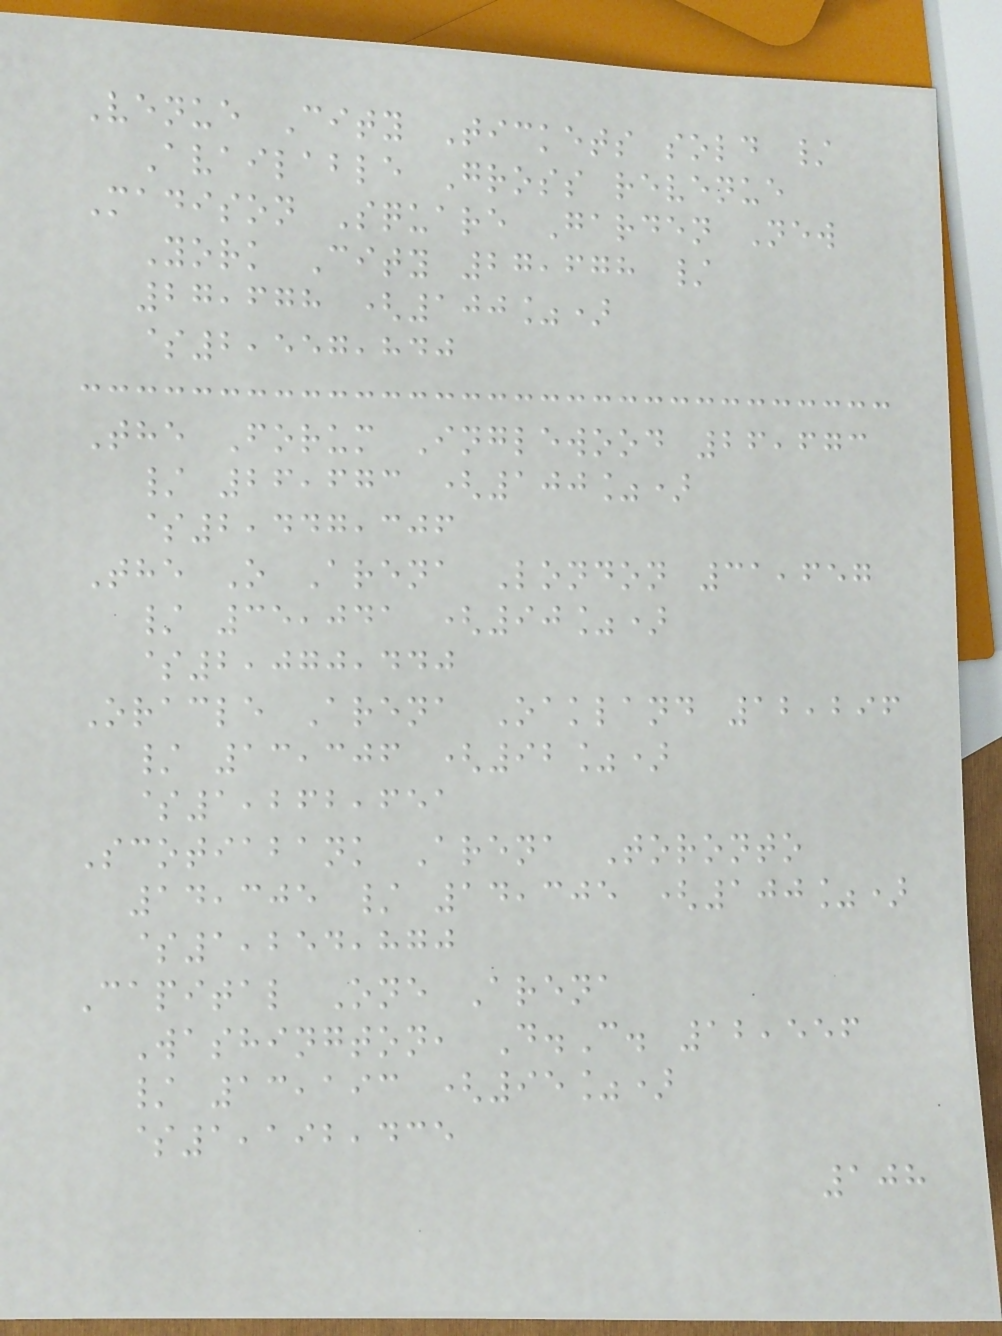Venue City Tickets sold /
Available Gross revenue
Madison Square Garden New
York City 27,678 /
27,678 (100%)
$2,557,840
The Forum Inglewood 26,673
/ 26,673 (100%)
$2,447,306
The O Arena London 31,657
/ 35,041 (90%)
$2,070,440
Oracle Arena Oakland 12,296
/ 13,306 (92%)
$1,262,651
Scotiabank Arena Toronto
14,305 / 14,305 (100%)
$1,254,870
Capital One Arena
Washington, D.C. 12,556
/ 13,193 (95%)
$1,192,435
108
